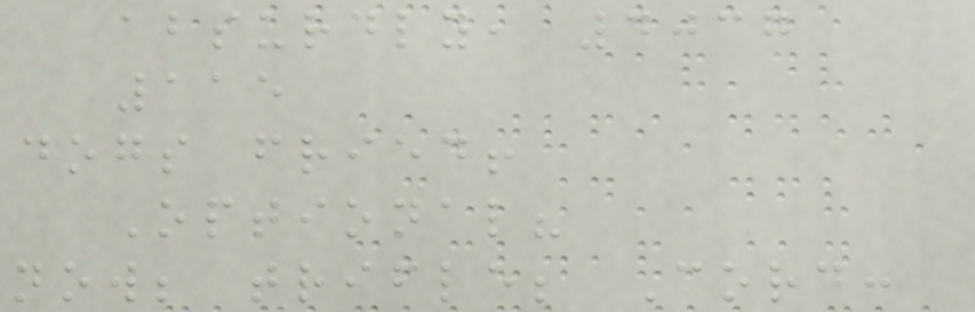absurdly, 4037
115
dogs fried!
Optional?
now; trifle; Cord:
